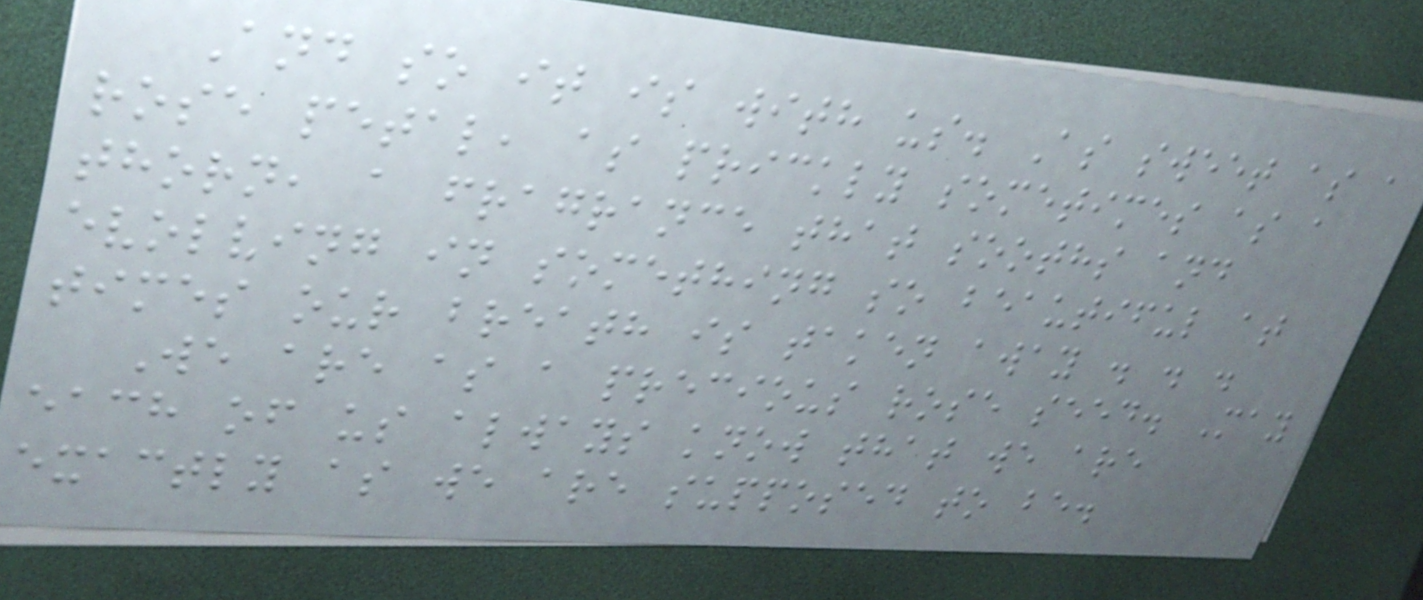And so it is with us. As sweet as a
rose petal, as prickly sometimes as a
thorn, a fragrance that sooths and
evolving in something so beautiful at
times our breath is taken away . . .
We are as a precious rose seed. May
each of us always know that we are
exactly as we are supposed to be.
